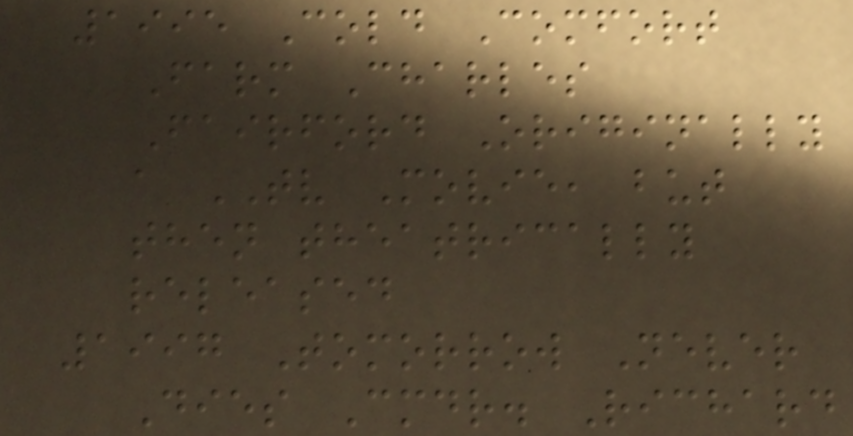1995 Cold Comfort
Farm Charles
Fairford Originally
a TV Movie, but
then theatrically
released
1997 Tomorrow Never
Dies Cmdr. Richard
